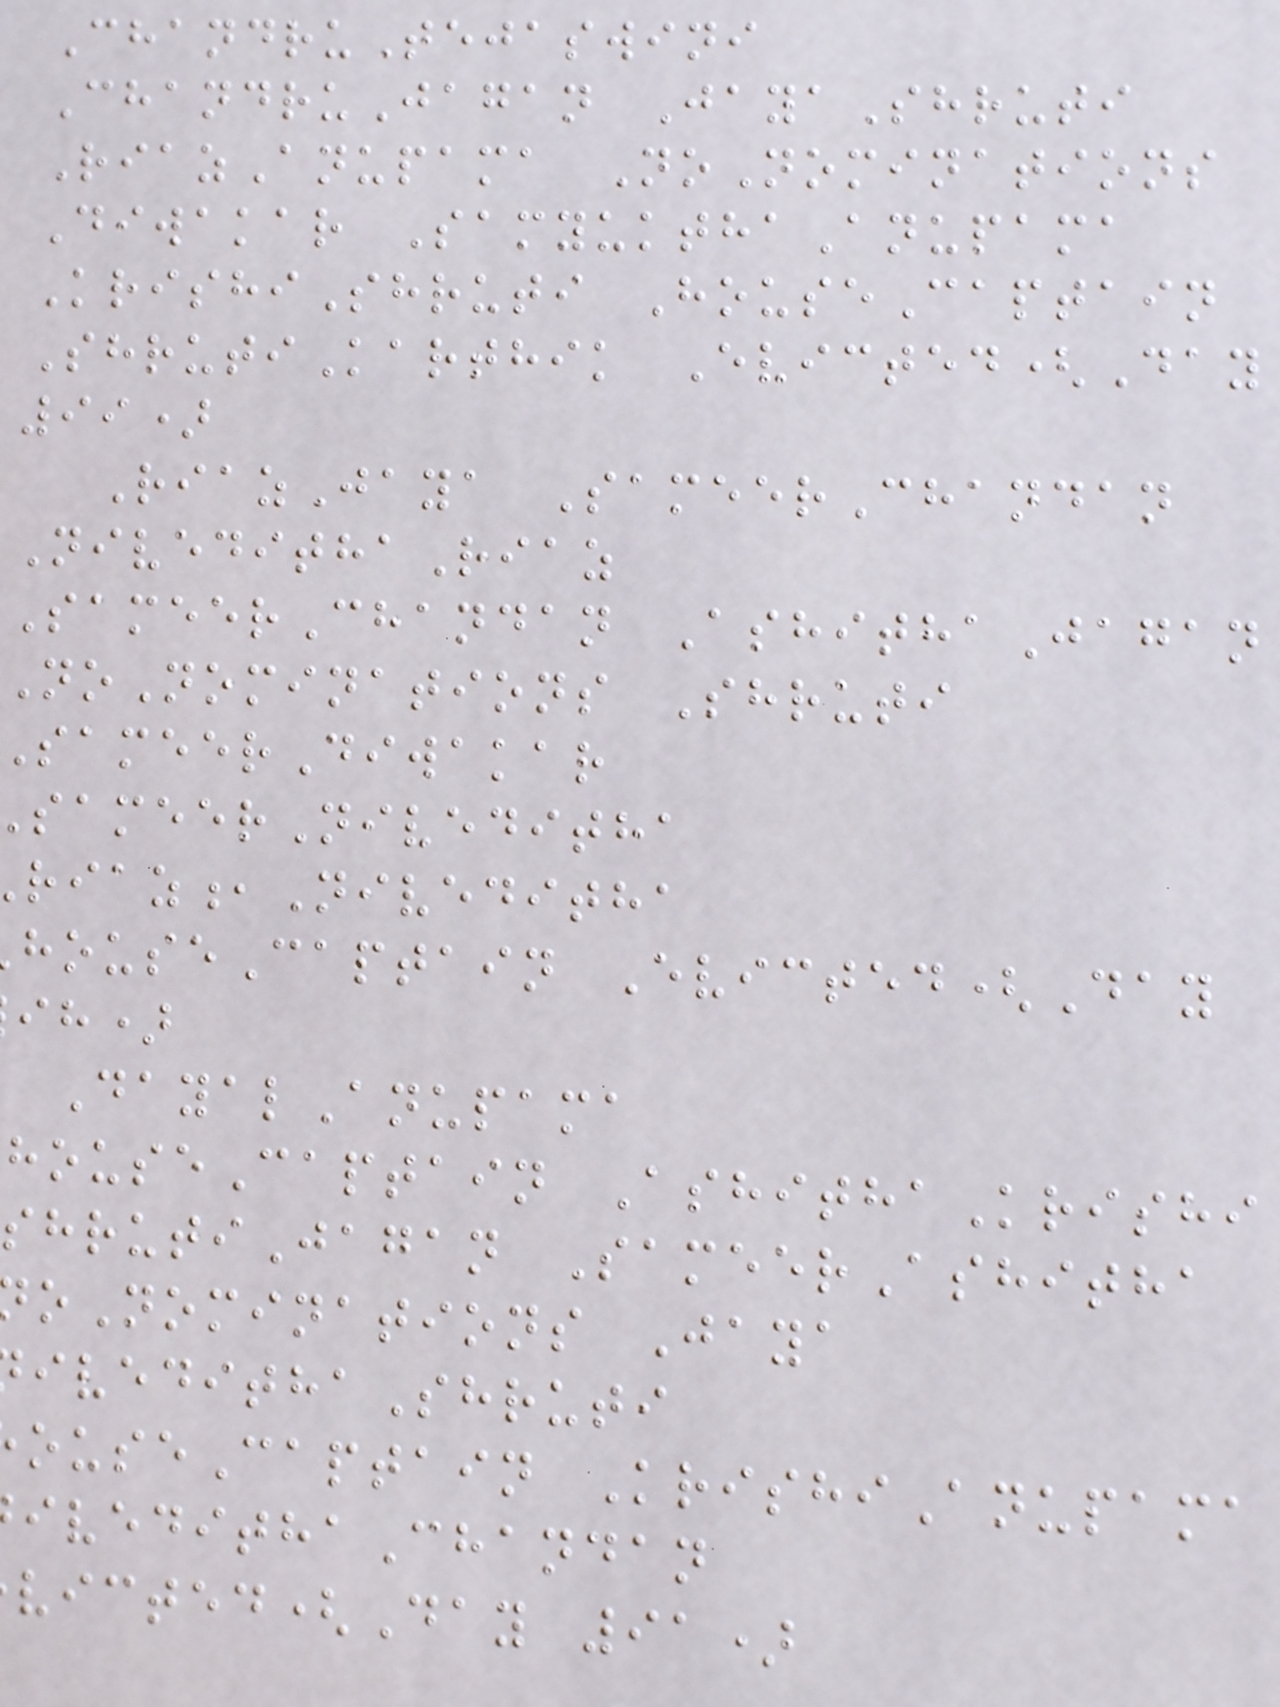ChandruTejaswini
ChandruJagan JayaShruti
RiazAnupama NoNominations
Diwakar SamyukthaAnupama
KrishiShruti HouseCaptain
ShrutiKarthik Evicted(Day
99)
RiazJaya SameerChandan
NivedithaRiaz
SameerChandan AshithaJagan
NoNominations Shruti
ameerDiwakar
ameerNiveditha
iaz,Niveditha
ouseCaptain Evicted(Day
ih)
DayalAnupama
ouseCaptain AshithaKrishi
hrutiJagan SameerAshitha
oNominations Jaya
ivedithaShruti
ouseCaptain KrishiAnupama
ivedithaChandan
victed(Day 91)
